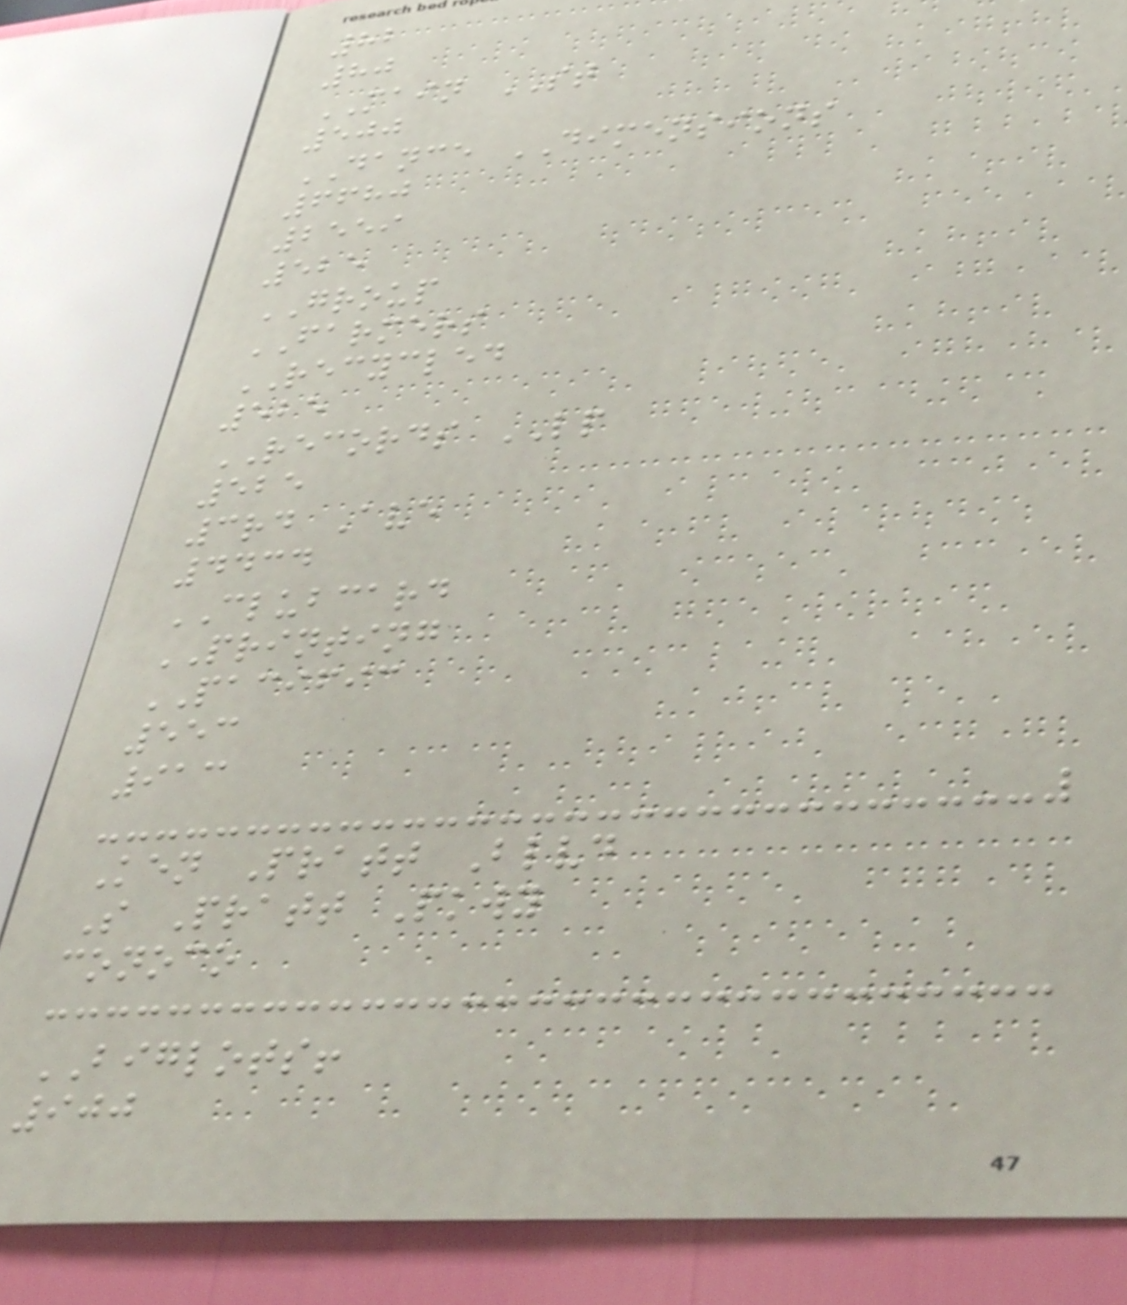82
80
MAIN ST
500
DANCE DIMENSIONS
6680
2559
525
GROUP
FARMERS
RECYCLED
525
RECORDS LP
525
3rd Ave
4434
CLUBCARD
PRINTING
PACIFIC
553
913
Ken Pratt Blvd
S Pratt Pkwy
conoco
BIGLOTS!
900
